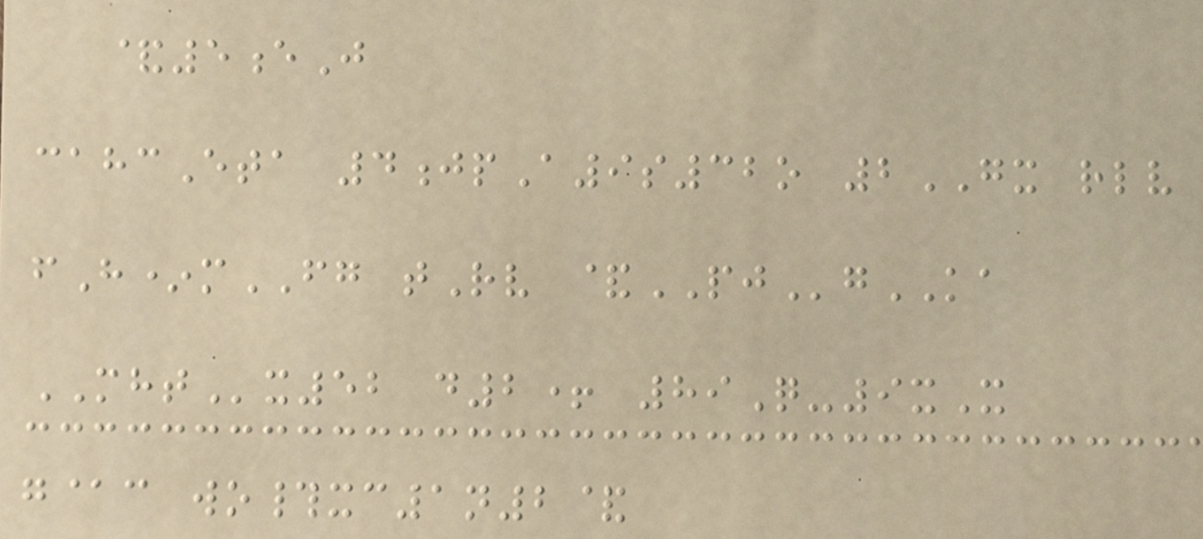&5eJ
cahcEta 4jpA9s32o 2GX rlv
fH*mFG tRv &PJgKA
MHTx52 d2+ 89Q-9xX
g@c wo#xc1n2&
